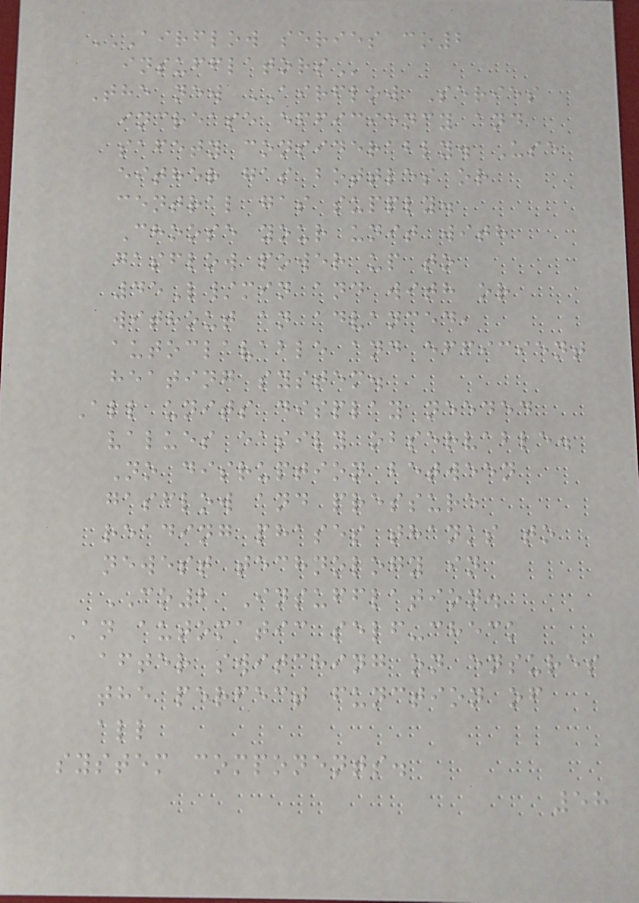AIRFLOW SERIES CO2
INSUFFLATORS
The new AIRFLOW Series
increase efficiency and
safety considerably. Use
either gas bottles or
central gas supply.
Choose your unit with
gasflow power up to
45L/min and with or
without an advanced,
autoclavable and efficient
heating system.
All units display needed
values easily observable.
No disruption between
gasflow and pressure
reading phases thanks to
newest technology in
CO2 Insufflation.
An automatic self-check
after switching on ensures
the perfect function of
all
system components.
58
